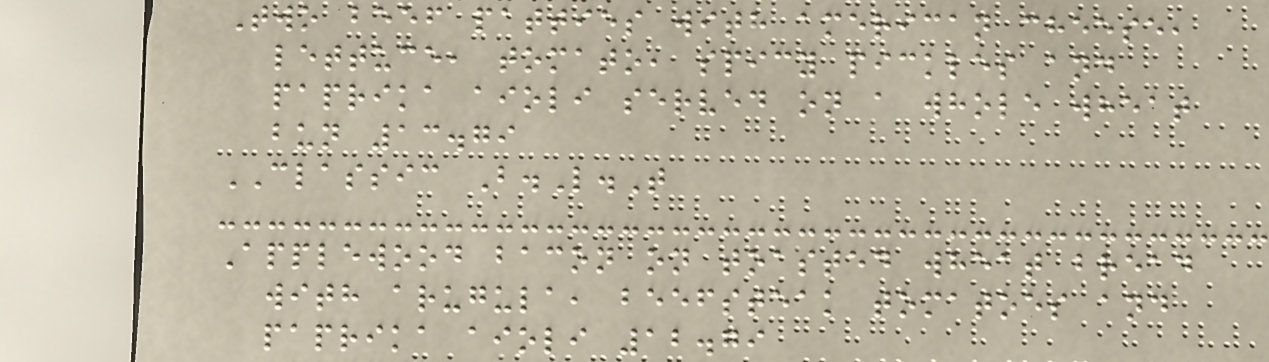Two beef patties with american cheese,
lettuce, tomato, spicy pickles and
paprika aioli served on a whole wheat
bun 13.79
CLASSIC B.L.T
Applewood bacon on toasted wheat bread
with arugula, beefsteak tomatoes and
paprika aioli 12.79
